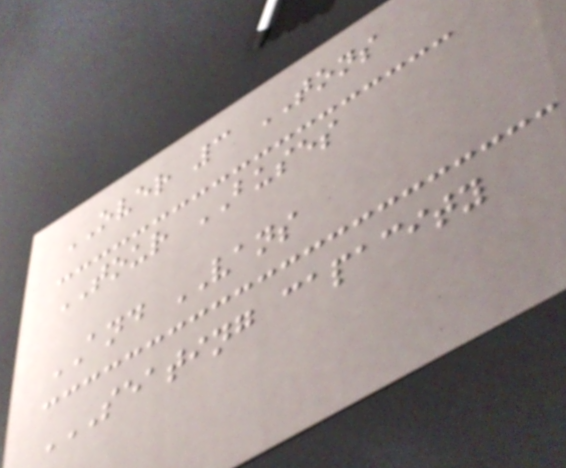OVER 3 TONS
TOUR BUSES
AND VANS
SEATING CAPACITY
